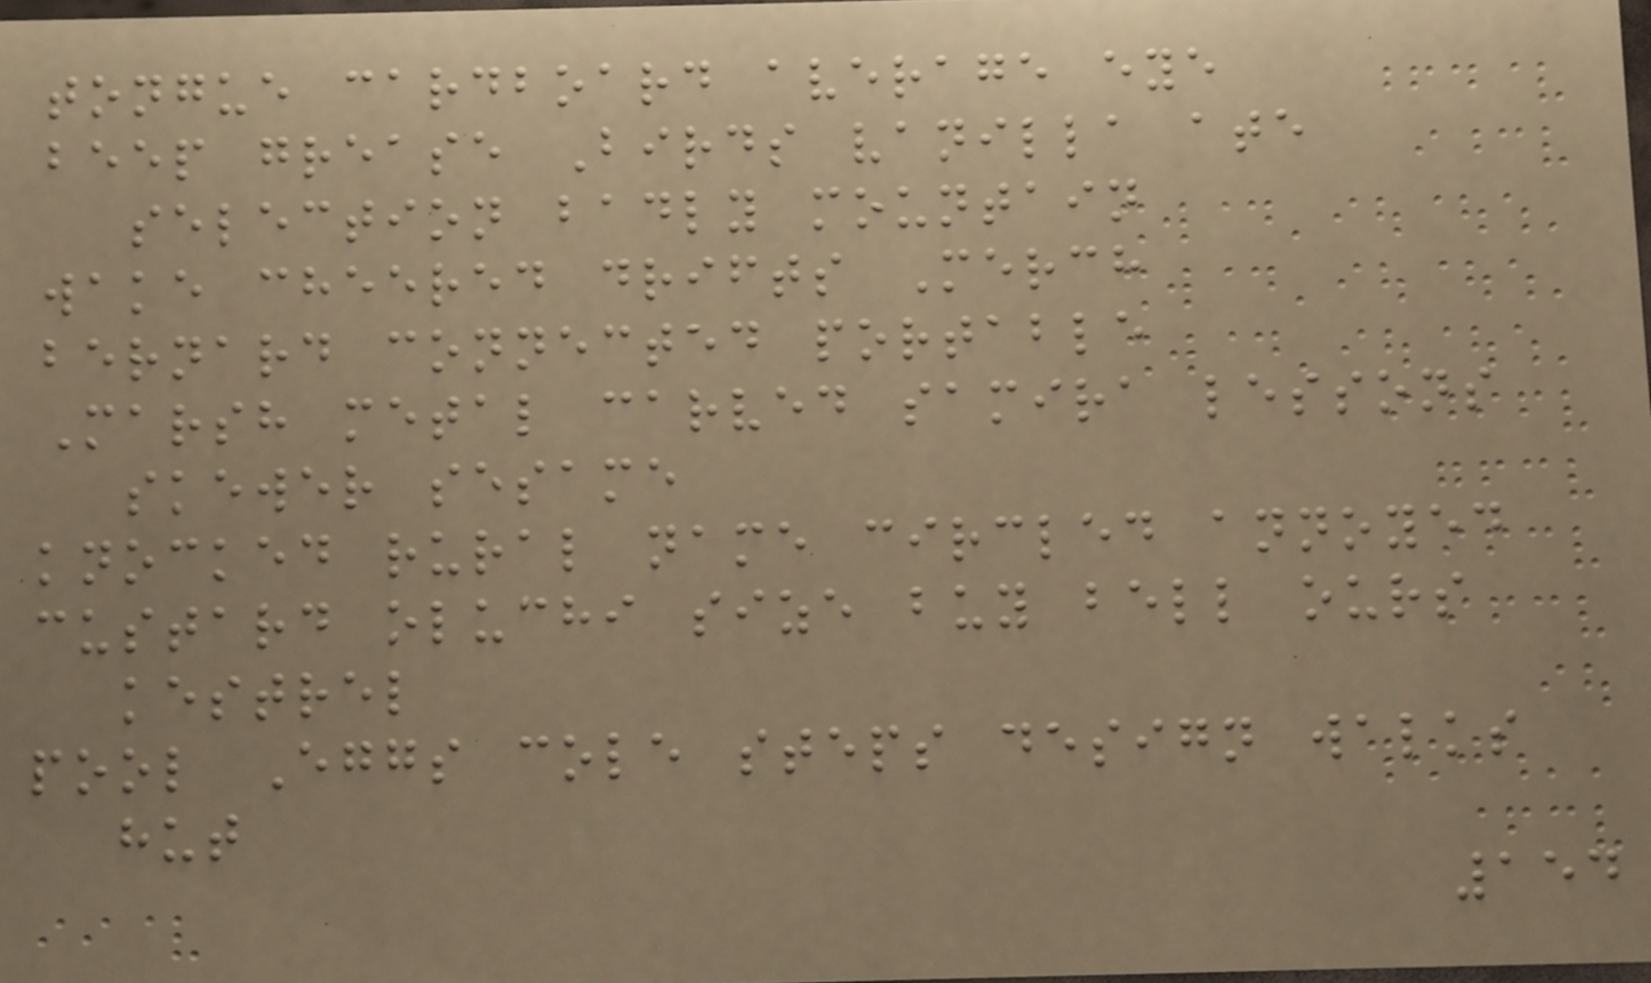tongue cardboard average eye
beep grease Birds vanilla ate
selection badly mountain
wake cheered drifts Merch
bernard connected portable
Marsh metal carved samira lessons
skewer sesame
knocked rural name circled annoyed
custard oluchi size buy bell ours
kestrel
pool Eggs cole steps design walks
hut
154
